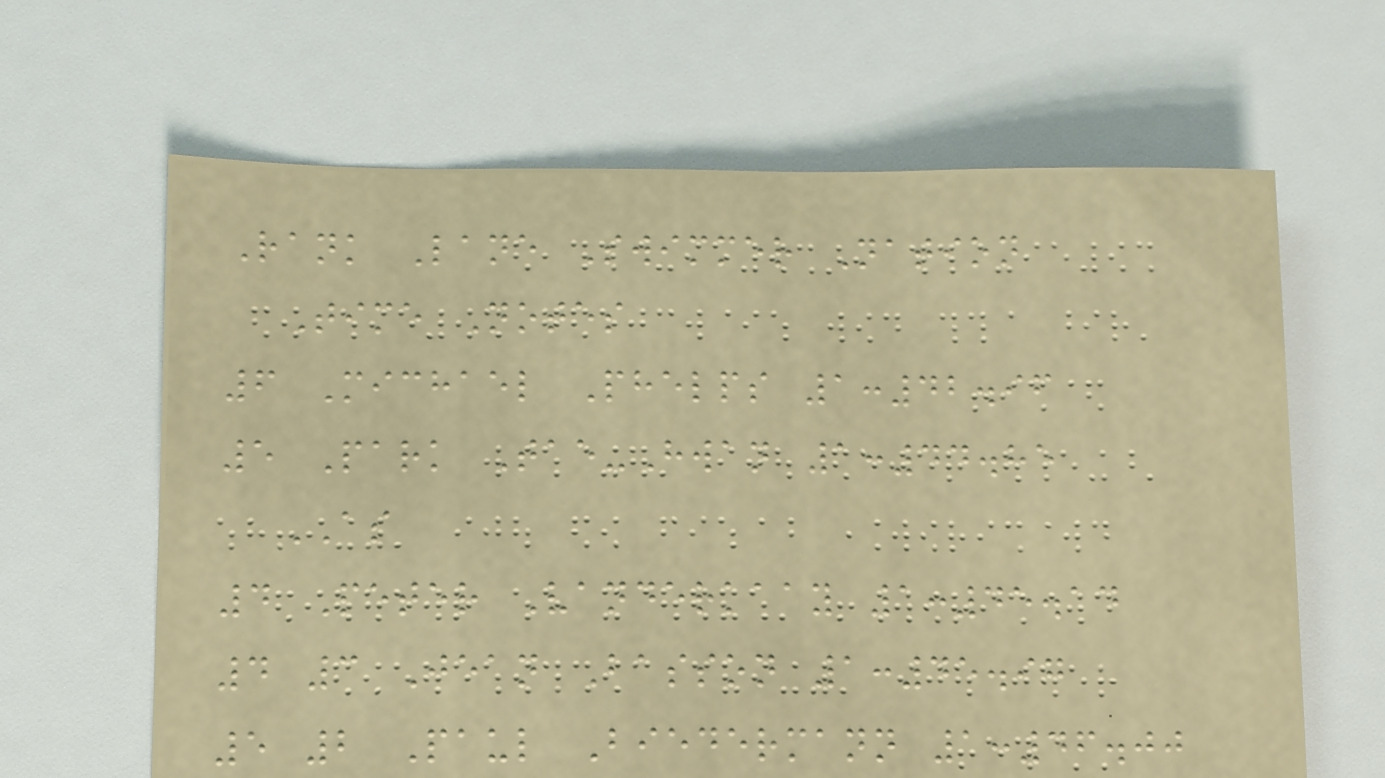Rank Lane Swimmer Nation
Time Notes
6 Michael Phelps 1:42.96
5 Park Tae-Hwan 1:44.85
AS
4 Peter Vanderkaay 1:45.14
4 3 Jean Basson 1:45.97
5 2 Paul Biedermann 1:46.00
